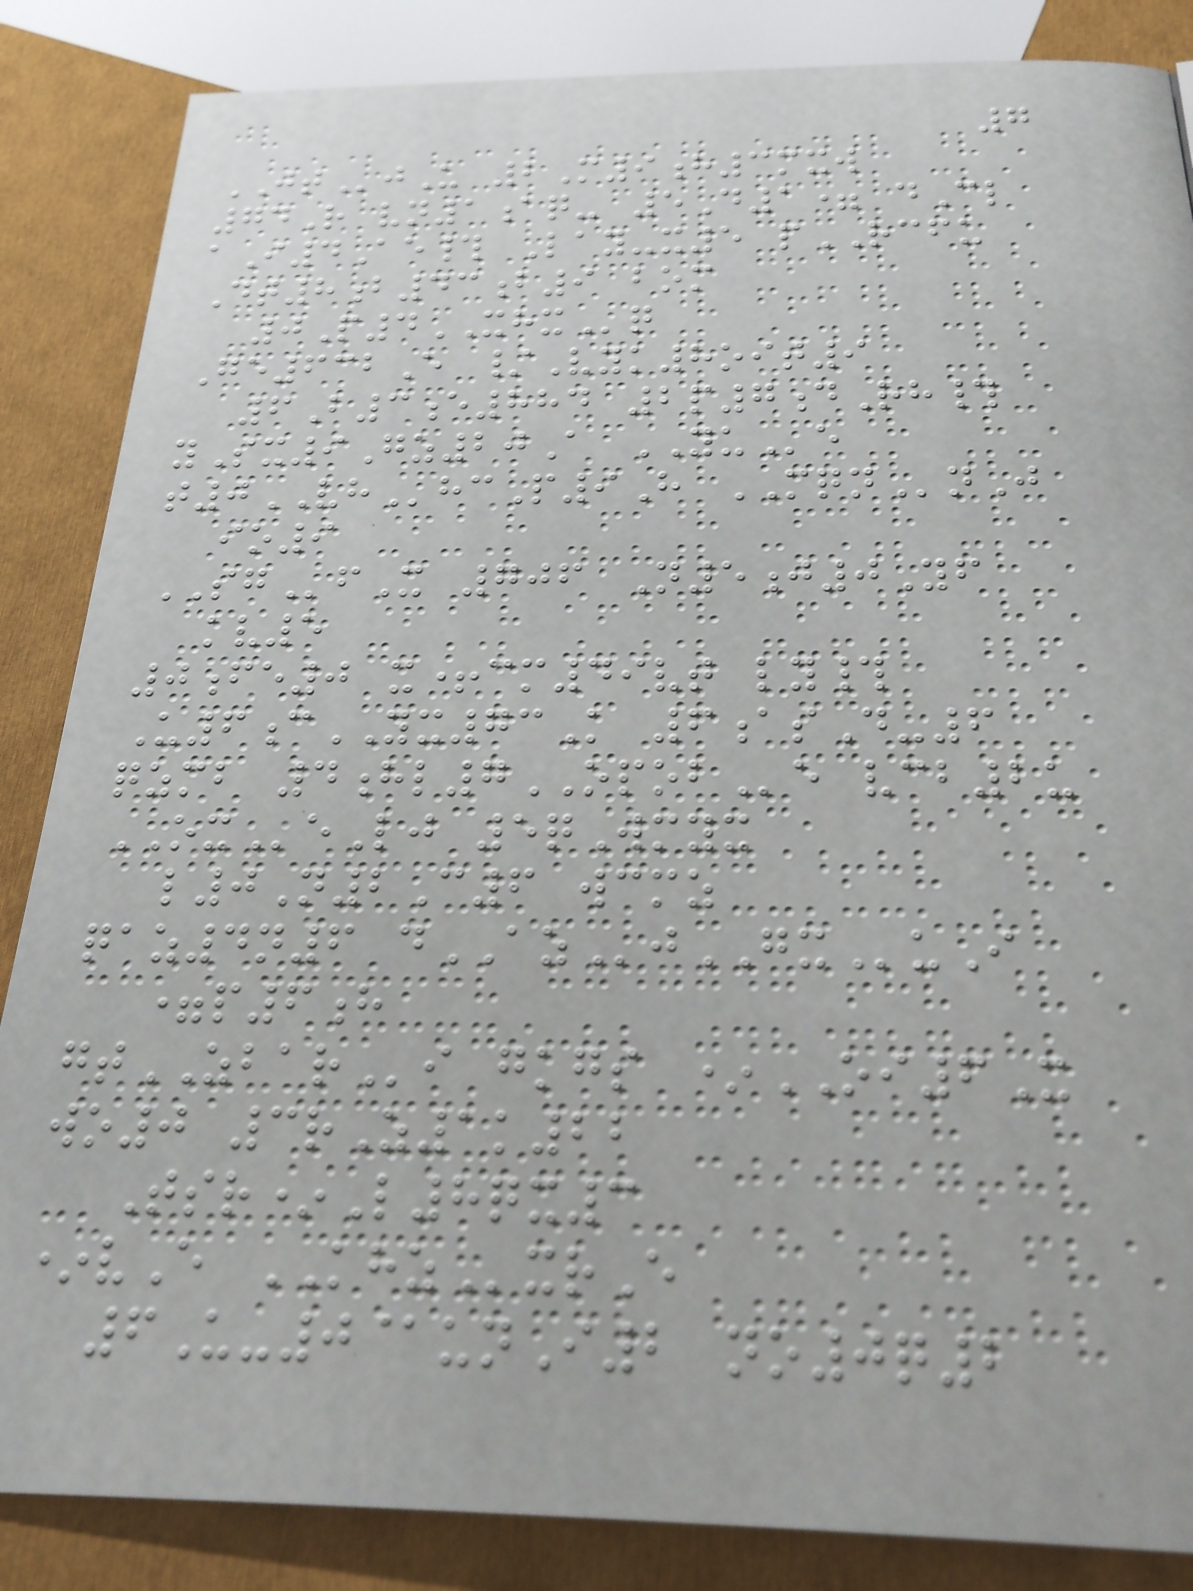7
JTjU 2M9h3mxw
74R vn1aq- 5D1= dCl
aI4Ae# Lay-x5 pRCFU
Dt8b43b9 bom
0P4XHXq
Ge632E /Vyk8oit9
6B3e884 2p7dRh#
ySx9Gz20A YUe
t0VHhcP9H MQNnJ
io9
SGfX 706 N5j0Yf
kv5
0fe0 x+cm49vt ly#
U6cYX73K 6asD-6
qzmb 4hl7OPOBe vcb2u
OXeLj 5qWmyx
l0N2C6 wcmz
qaz4n6 dAZjGXuI
=p6h
gtZBARi gkgs *OI6X
wo0 3rZ1k22
Tsr*L8qx3
*vE KHZxrE
6U-0@unI2 no0q2
